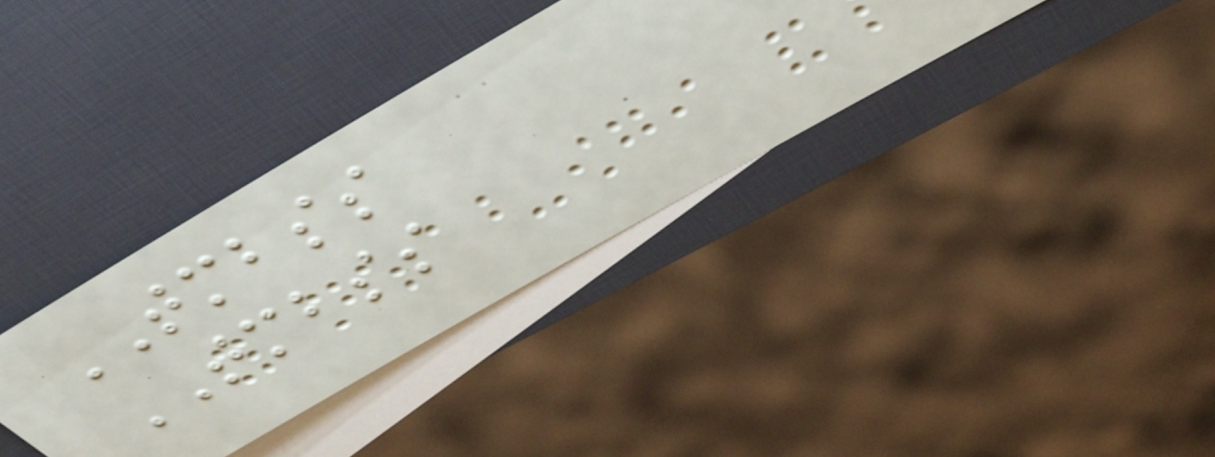TMBSS
TMBSS
